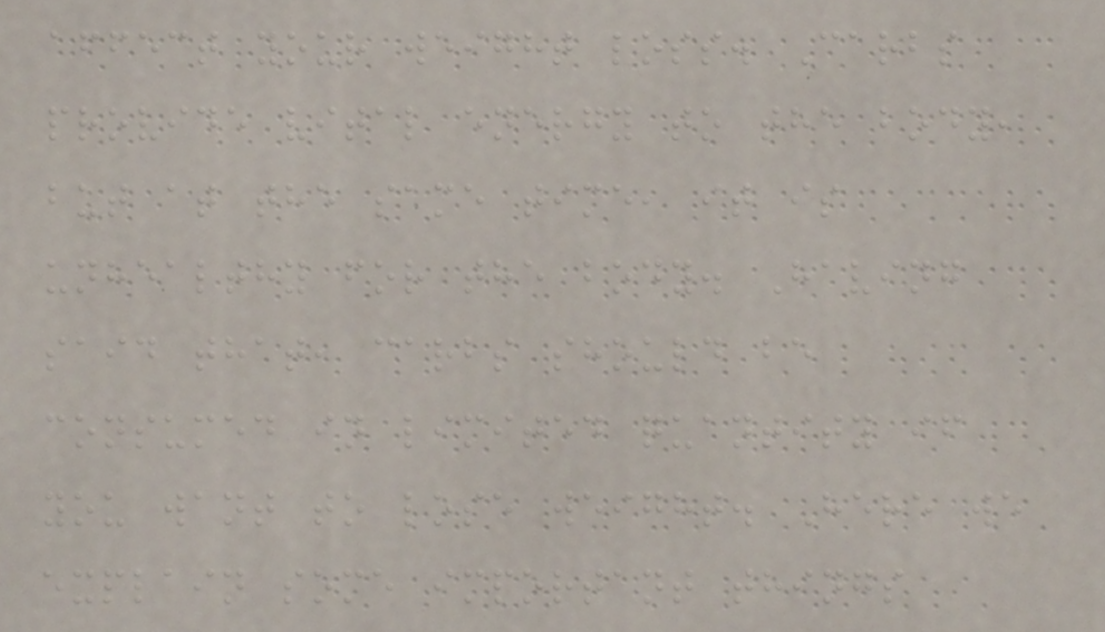affect your weight loss. Carbs
provide vital energy to the body,
but at the same time, it is
unhealthy for the body. Having
said that, carbs should be
consumed in limited quantity if
you want to lose weight. Here we
explain some important things
